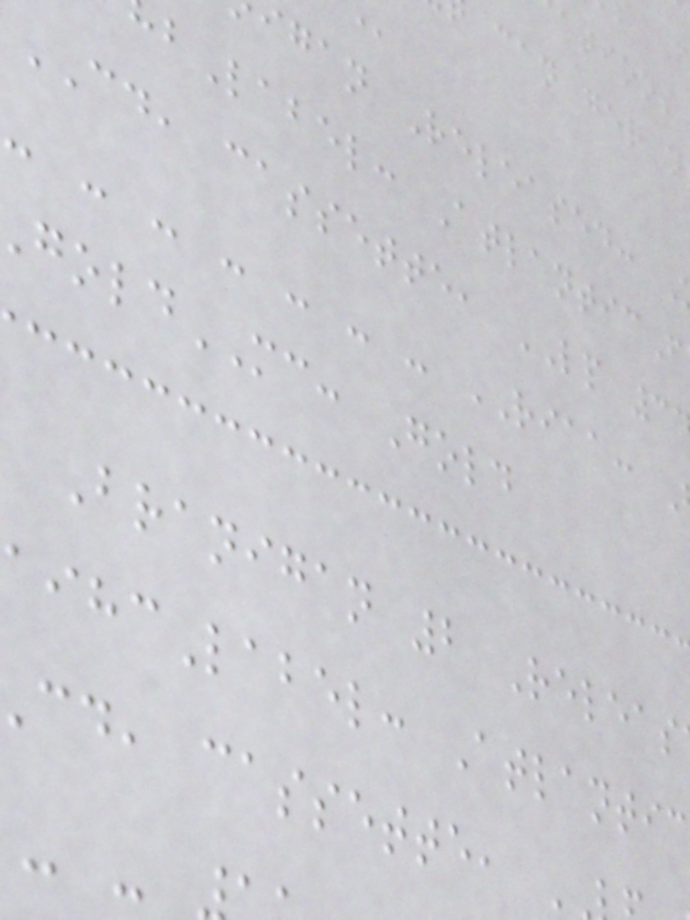gan Released:
Label: AtlanticF
CD, cassette, LP 3
- - - - - - - RIAA:
oldMC: Gold
Branigan 2 Releas
Label: Atlantic
cd, cassette,
